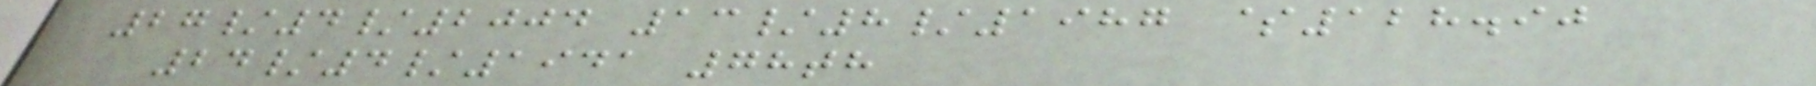27/4/2004 13/8/1987 $128.90
24/4/1941 78th
